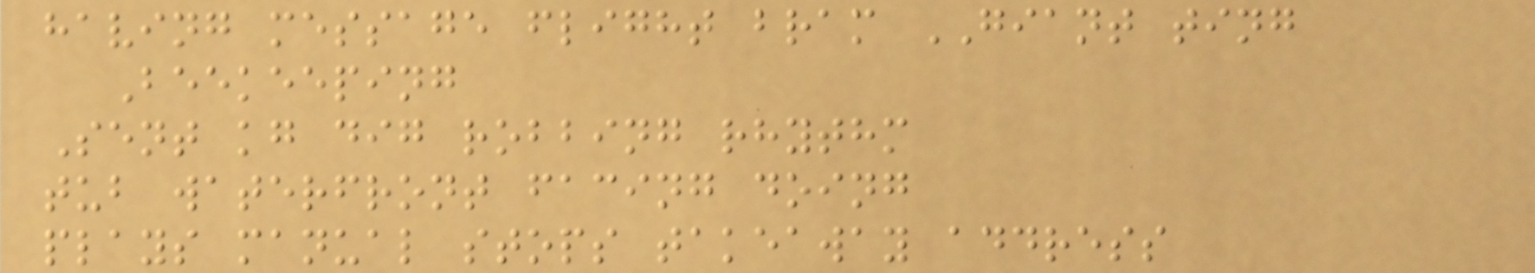having message flight bram GIANT ting
Beekeeping
Sent kg dig robbing rhythm
tub waterfront facing doing
plays manual stops takeaway address
